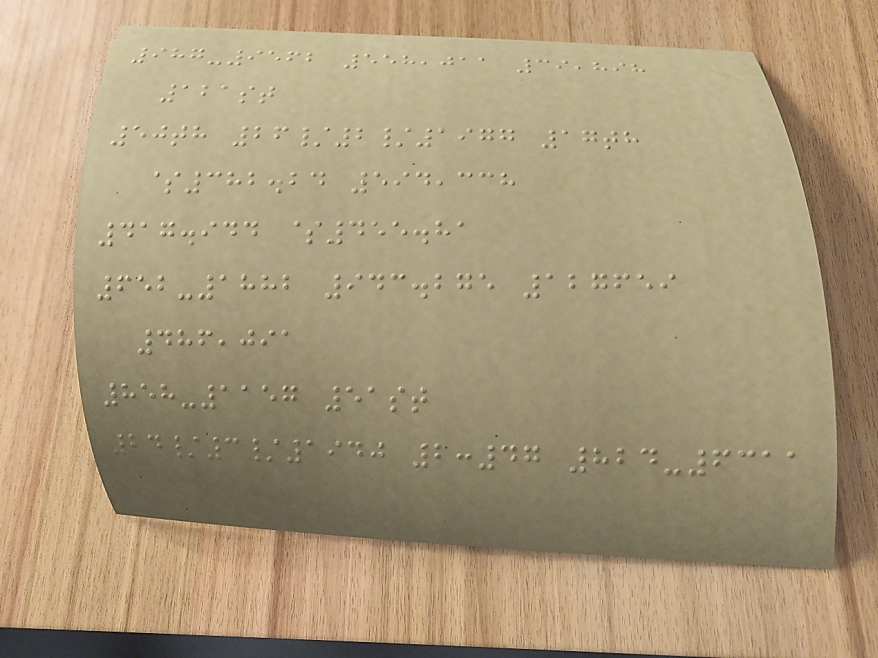987-9562 558,011 39,898
121st
50th 26/2/1977 17th
$382.24 594,338
417.944 $455.81
652-1882 943.275 127659
486,091
858-1157 51st
24/3/1940 2:47 824-6311
